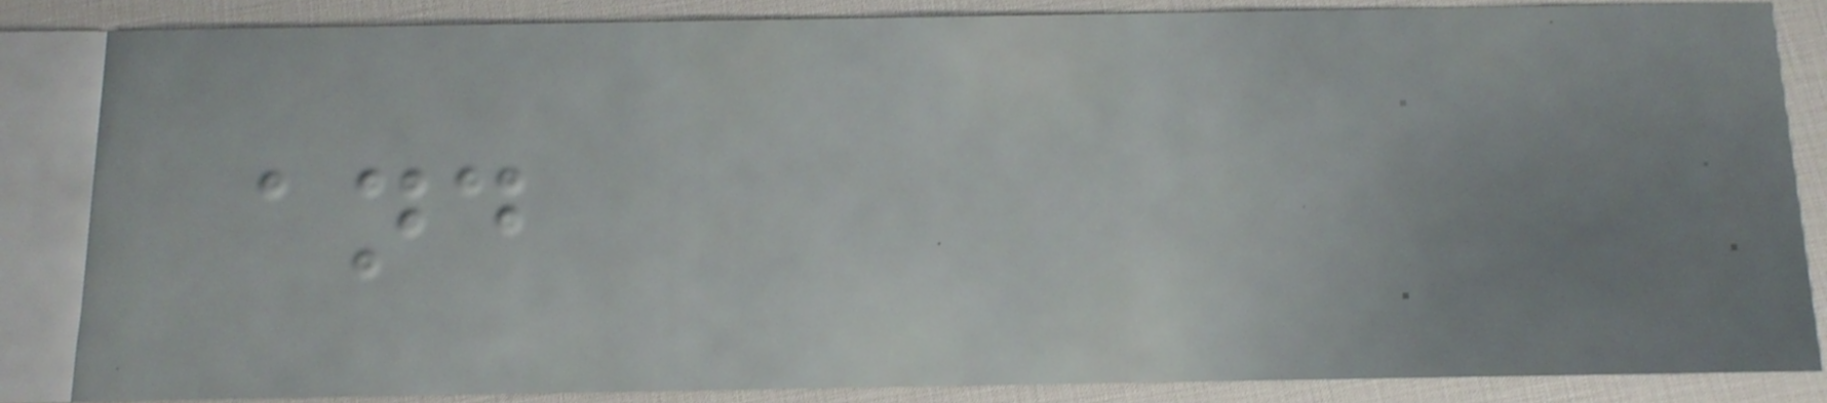and
